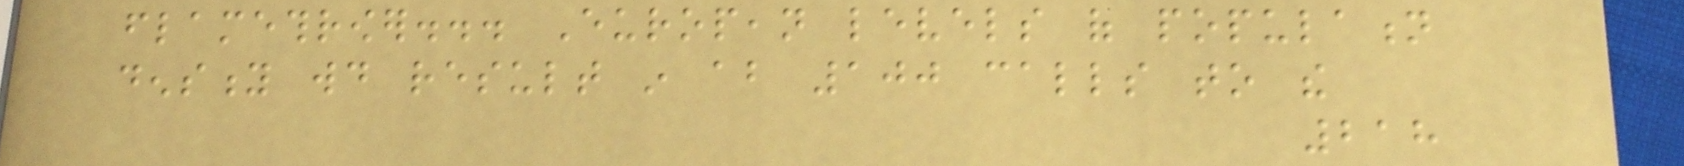flamethrower... European levels of population
density would result in about 100 calls to the
218
